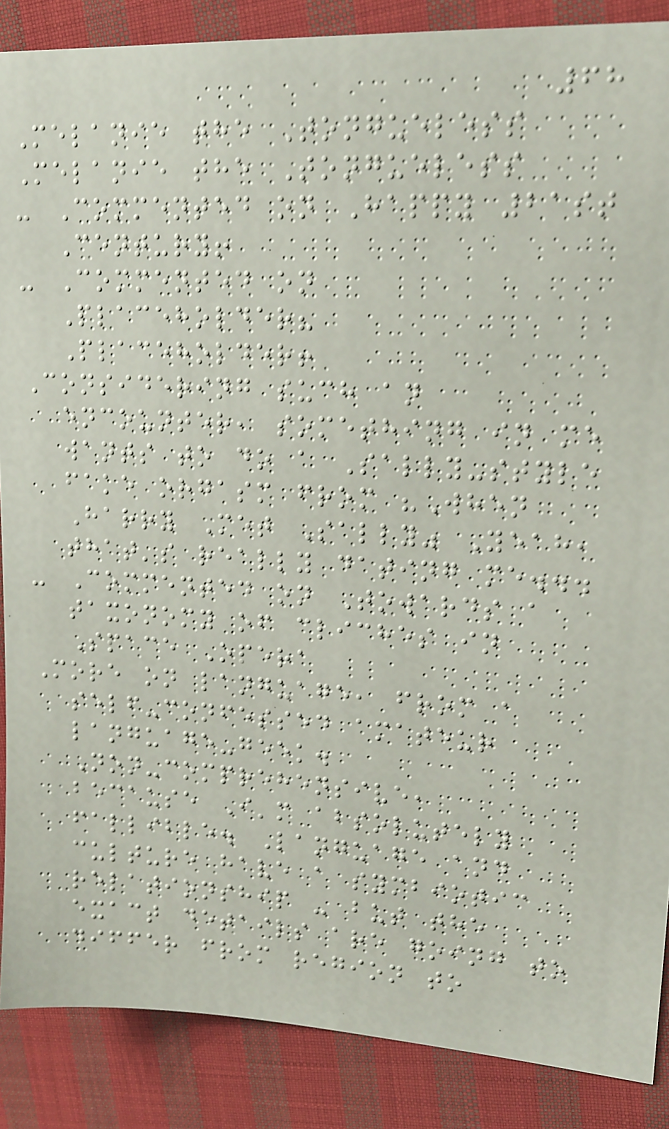68
Melanie the Tongueless
Melanie the Tongueless
- Commented on Happy 21st
Century!
- Commented on
Placeholder?
Placeholder!
Considering such an
encounter, something in me
wants to do a Sally-style
fake orgasm from "When
Harry Met Sally" Yeah,
that's really dating me...
- Commented on Towards a
taxonomy of cliches in
Space Opera
More on language, from a
self-confessed amateur
language-geek.
Non-comprehensive,
because I'm absolutely
fallible. Language and
culture have a symbiotic
relationship - but the
exact details are going to
differ from region to
